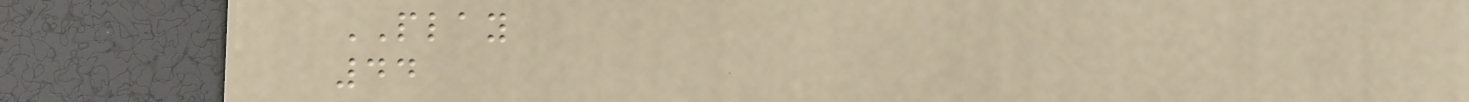PLAY
44
